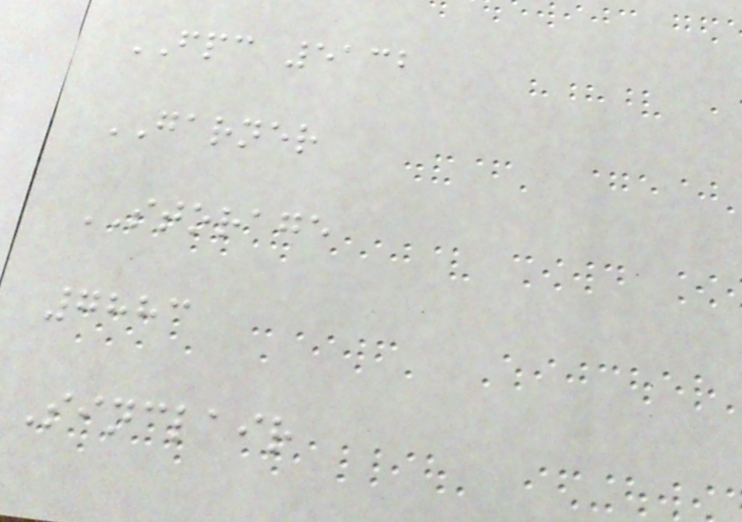FPC 5132
GARNER
STORAGE
7883
Sinclair
